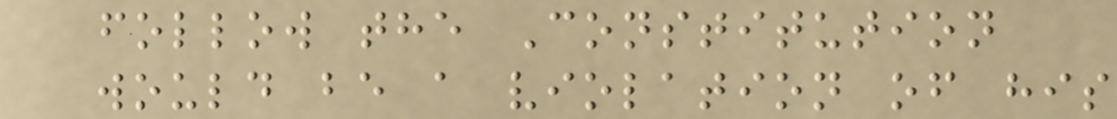follow the Constitution
would be a violation of his
